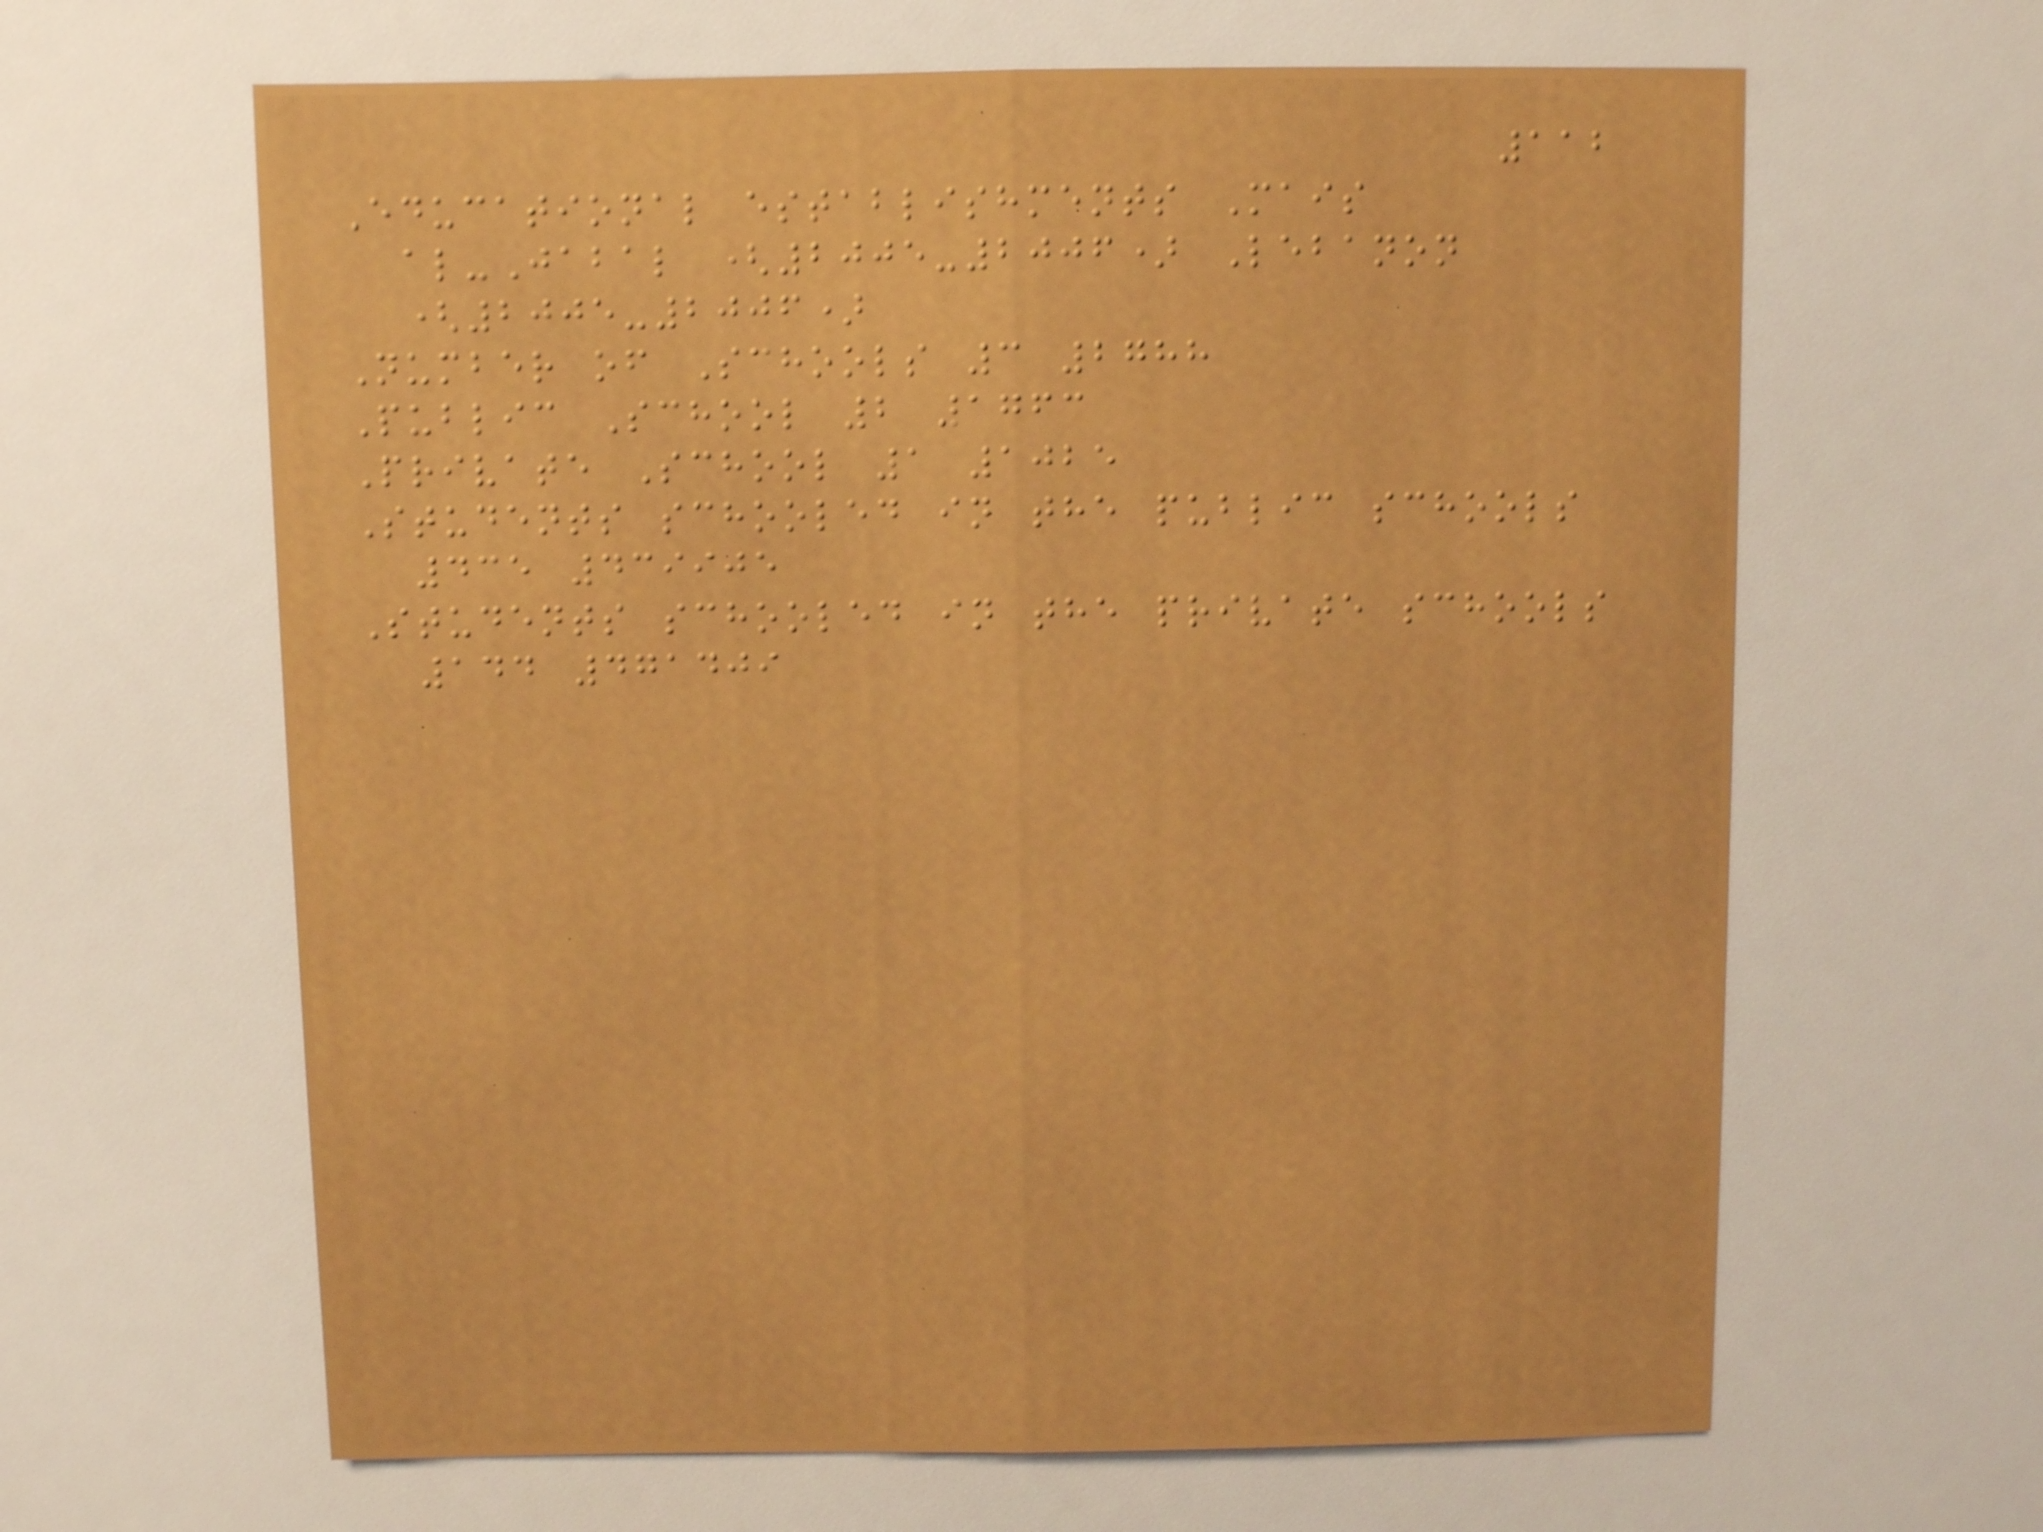112
Educational establishments Mais
al-Jabal (2005-2006) Lebanon
(2005-2006)
Number of Schools 3 2788
Public School 2 1763
Private School 1 1025
Students schooled in the public schools
435 439905
Students schooled in the private schools
144 471409
